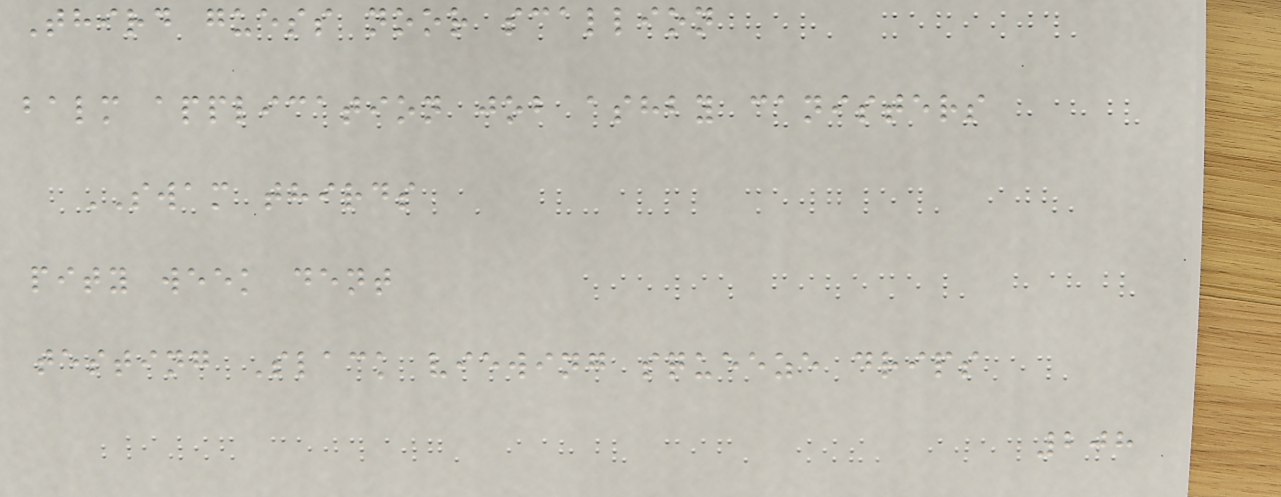Third guess noor scallion
balm application job ashby canisters
SWAM thirds
pity week dent
testing Slack viewing squeeze drips
208
